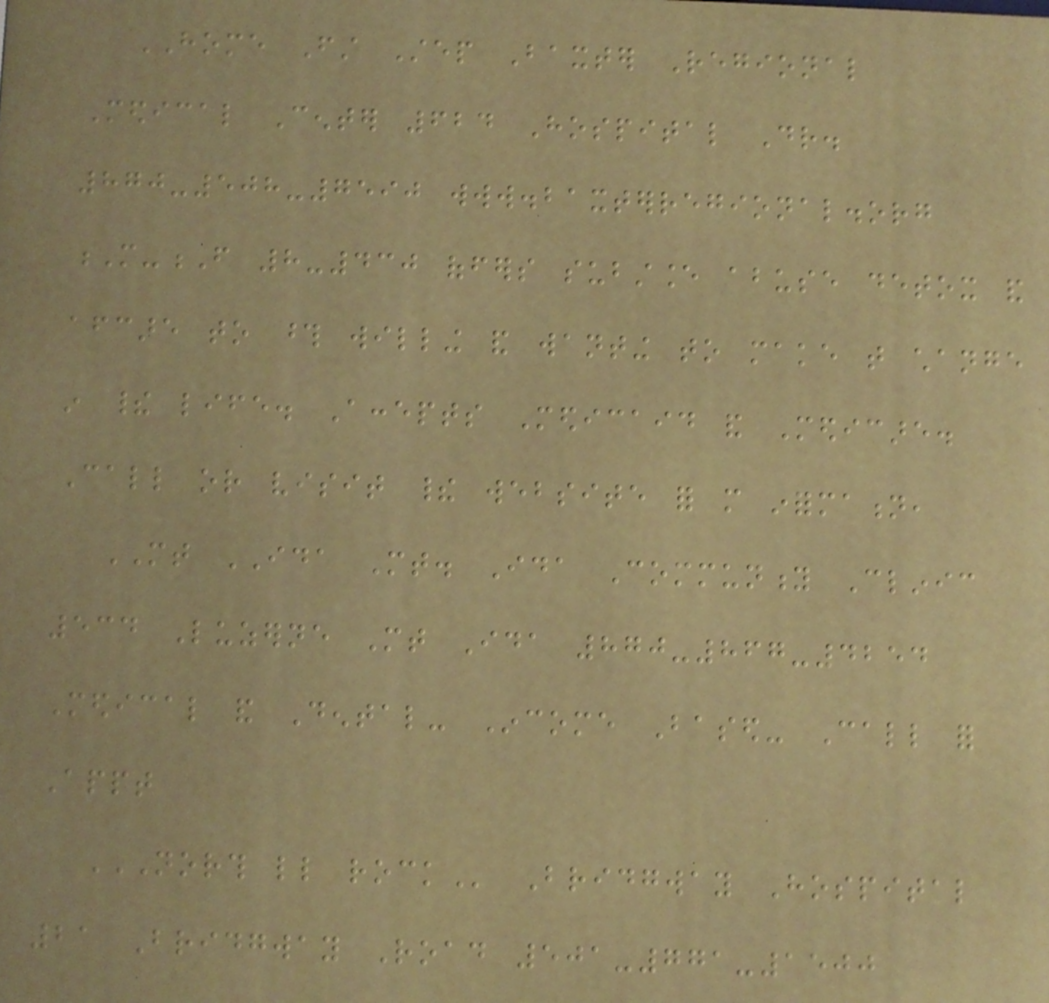HOME First Step Baxter Regional
Medical Center 624 Hospital Dr.
870-508-7590 www.baxterregional.org
M-F 8-430 offers substance abuse detox and
aftercare to those willing and wanting to make that change
in their life. Accepts Medicaid and Medicare.
Call or visit their website for more information,
MT IDA Mt. Ida Community Clinic
534 Luzerne Mt Ida 870-867-4254
Medical and Dental- Income Based- Call for
Appt
NORTH LITTLE ROCK Bridgway Hospital
21 Bridgway Road 501-771-1500
